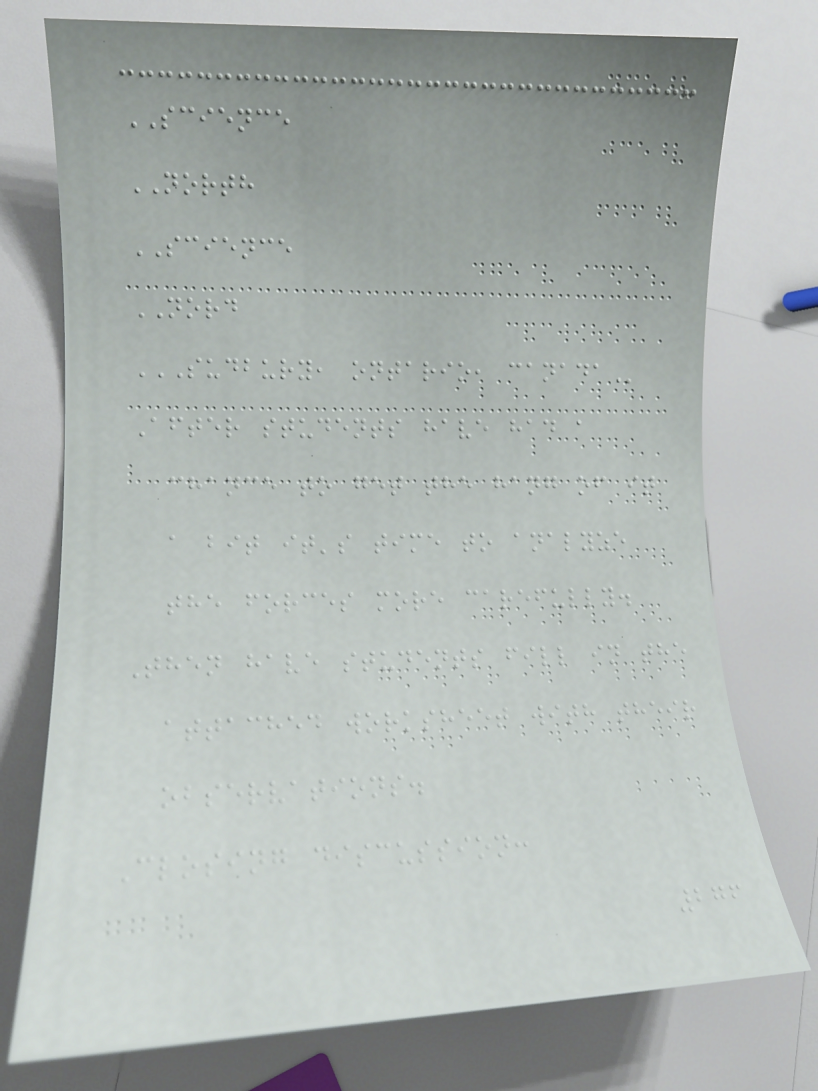SCIENCE
NORTH
SCIENCE
NORD
SUDBURY, ONTARIO, CANADA
After students have had a
chance to get the hang of it
a bit it's time to analyze
the forces more carefully.
Then have students fill in the
attached worksheet with their
observations.
Closing discussion:
276
